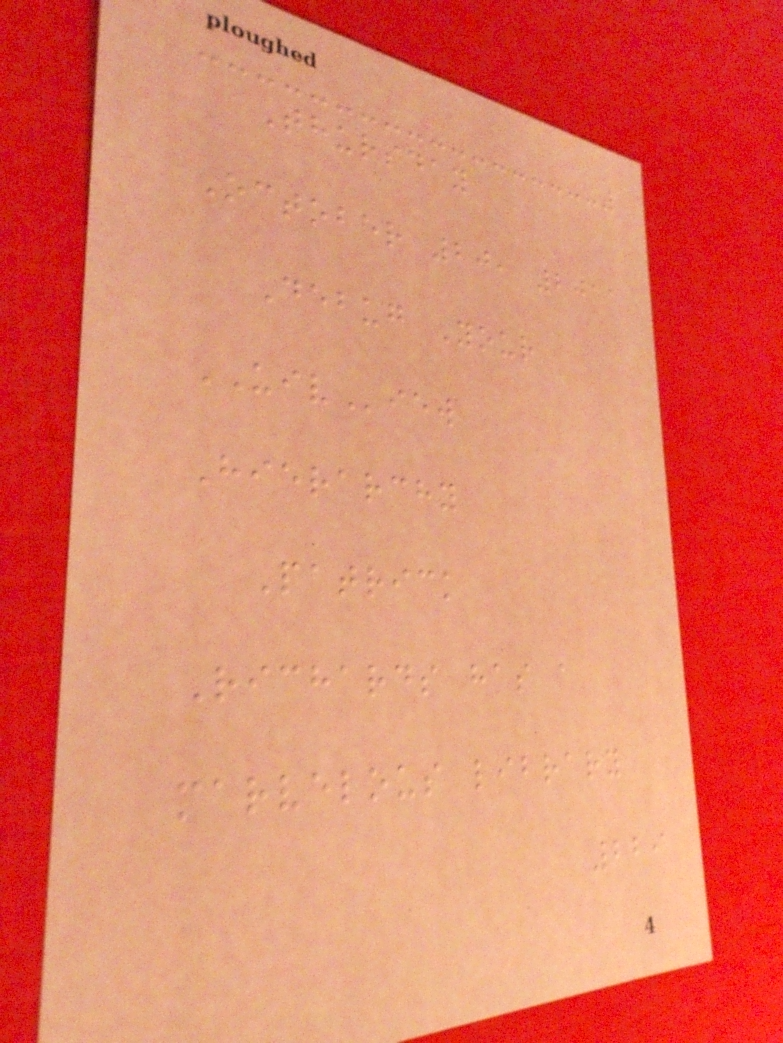Thursday
October 20, 2011
Debug Your
UIView
Hierarchy
Patrick
Richards has a
marvelous library
229
